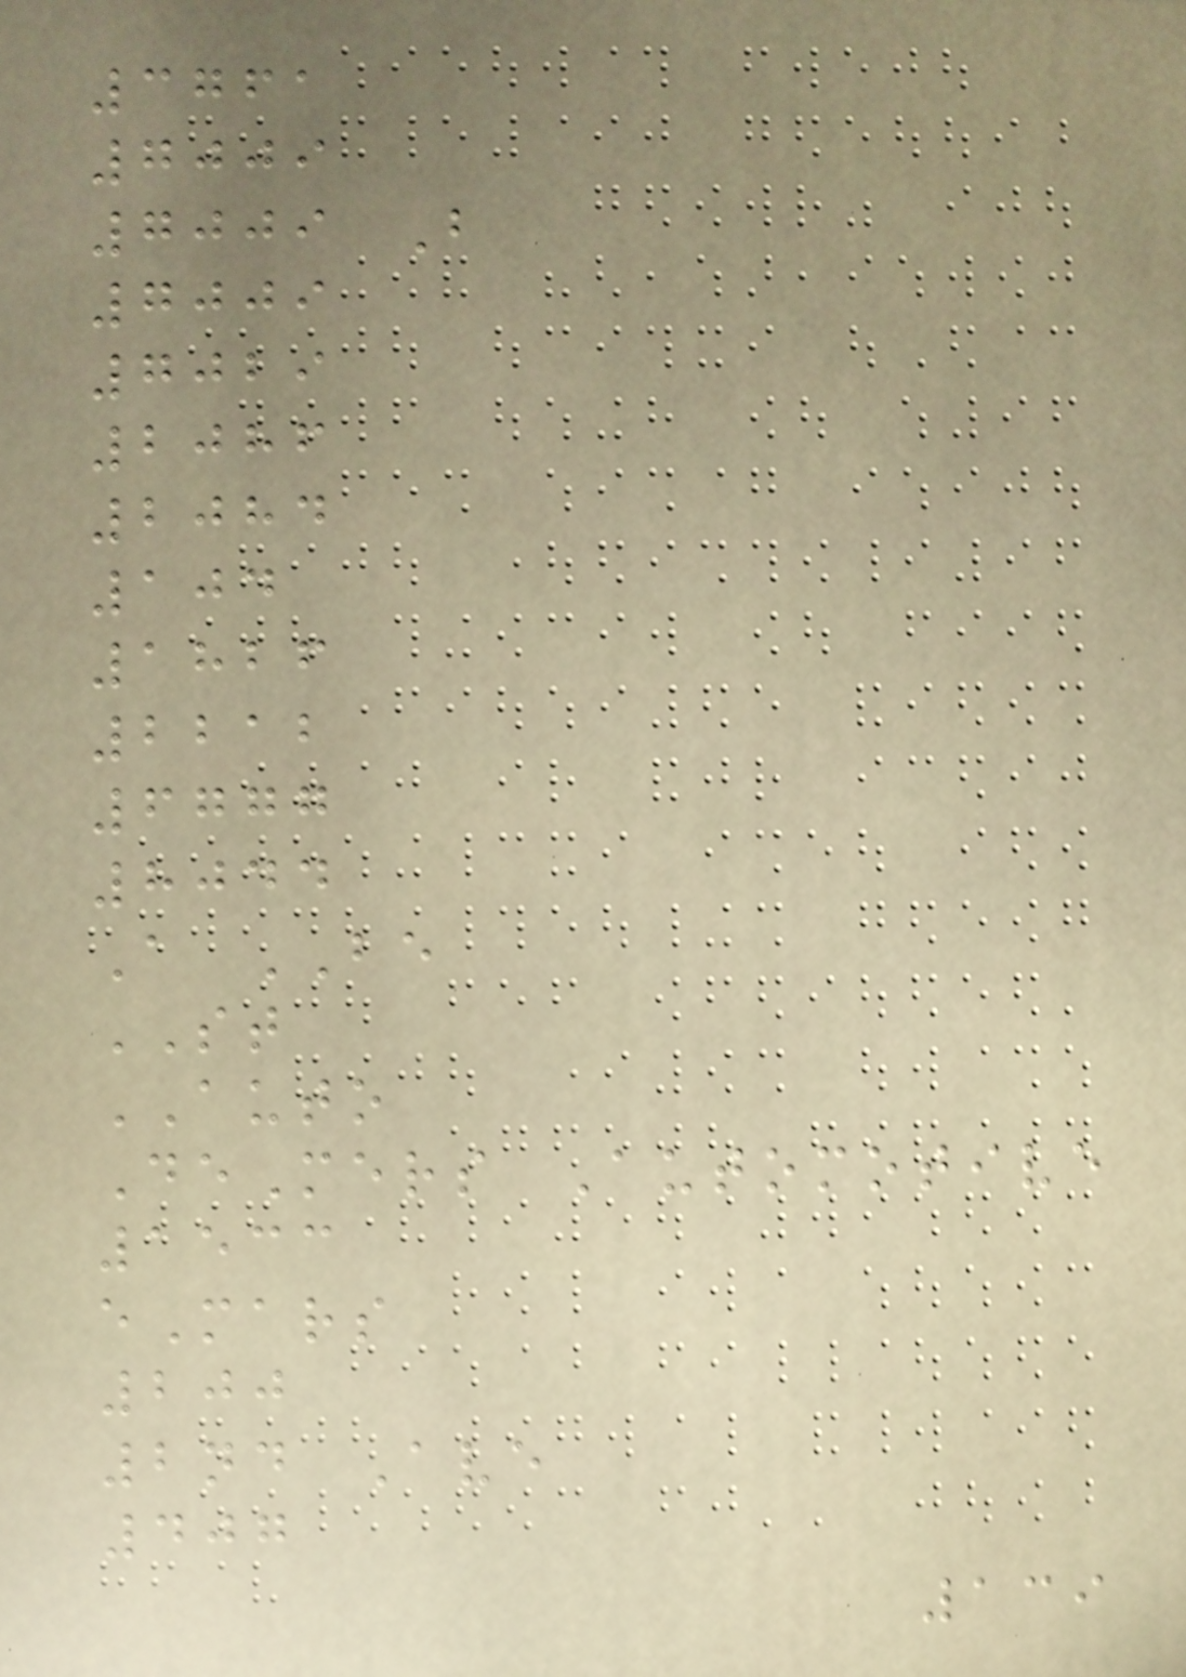3761
7009
7009 B
7009
7029
2086
2084
104
1826
2212
6777
8044
A BE
ST
AUTO
DeMers Automotive
1533
eMars
200
2nd Ave
407
139
